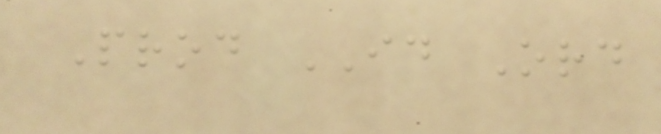Prod ID Ord
